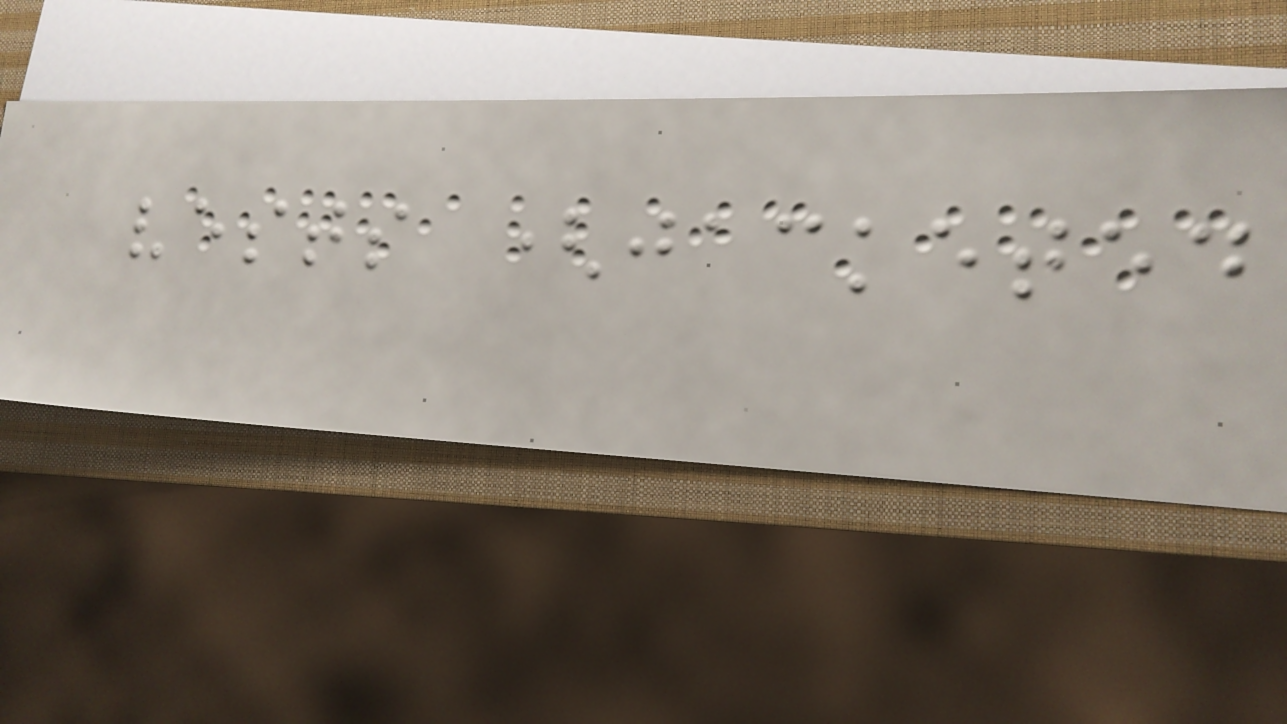vests (jacketed
